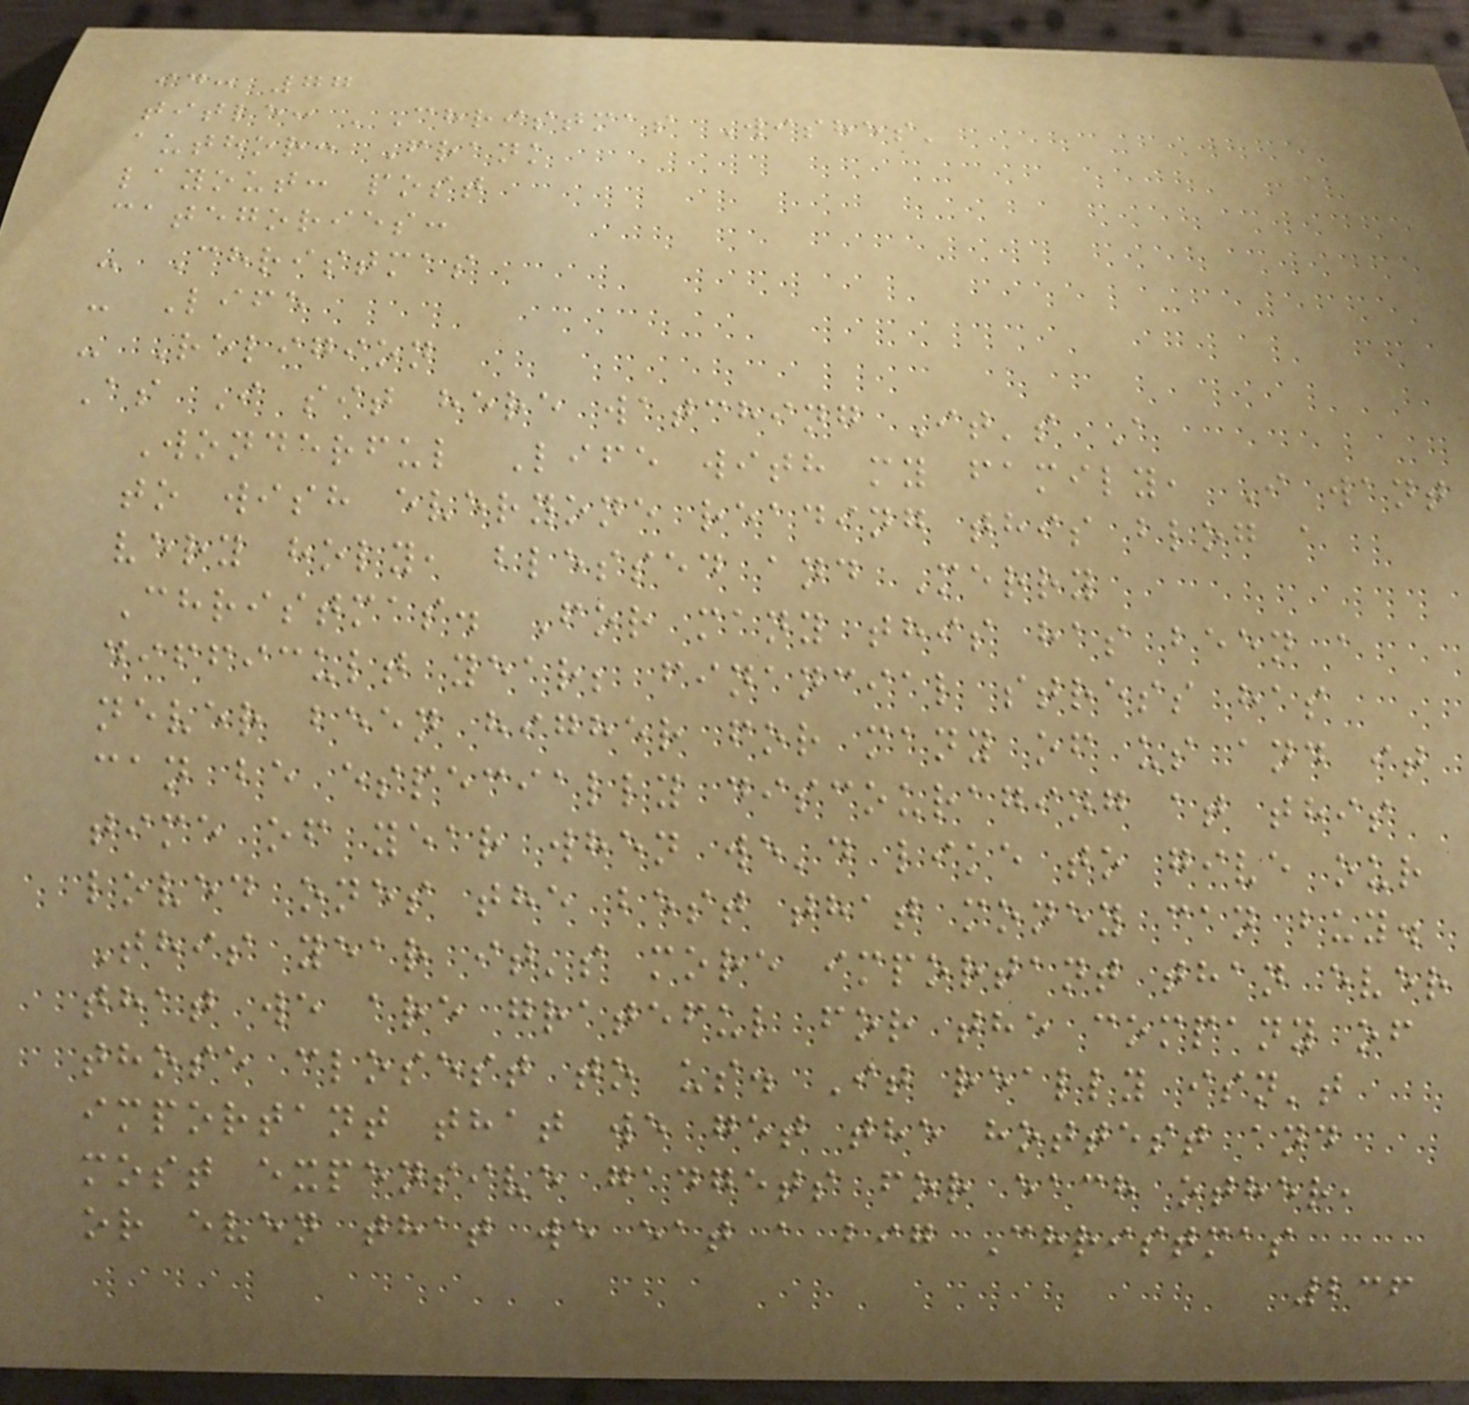id: 77
title: 'Christmas Wishes'
author: Frank
layout: post
categories:
- Christmas
- Life
- Religion
As I sit here watching It's A
Wonderful Life with my family, I want
to wish everyone reading this blog a
very holy, blessed and Merry
Christmas. For many this has been a
difficult year; financial stress has
never been higher for many of us and it
can be especially discouraging at this
time of year when we'd like to give our
loved ones the best that money can buy.
This year it's more important than ever
that we are grateful for the company of
those closest to us. It really isn't
important that we get the hottest and
most expensive gadgets for each other,
or even that we eat a big Christmas
236
